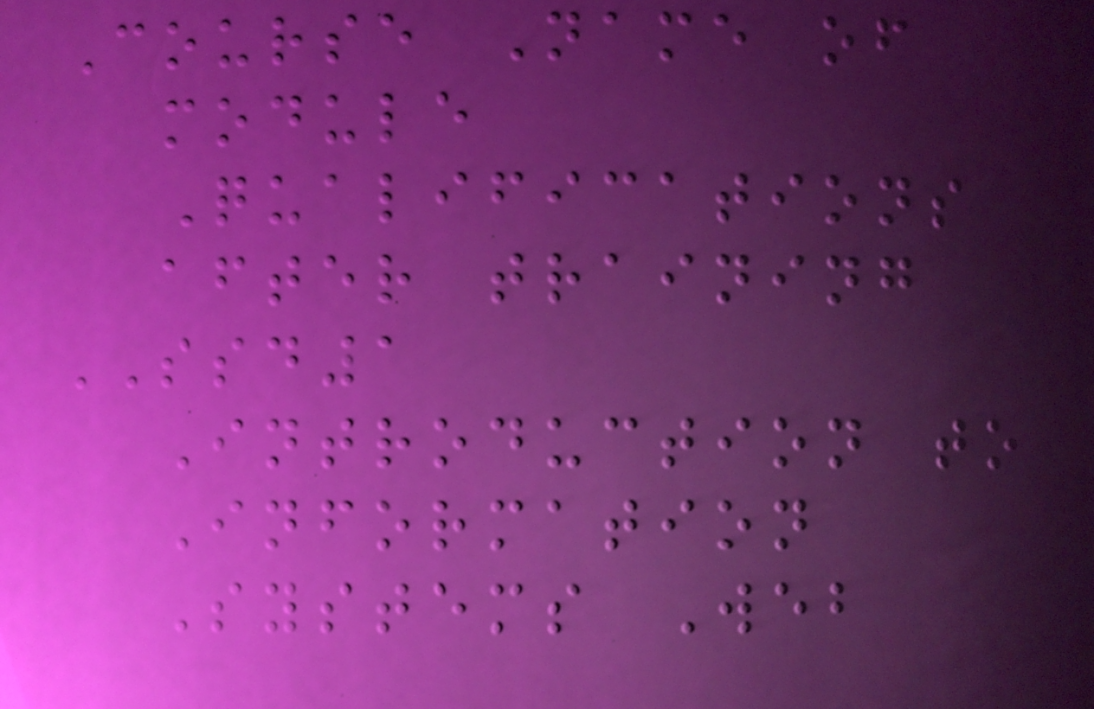Course Name of
module
Qualifications
after training
SSD1
Introduction to
Information
Systems Web
